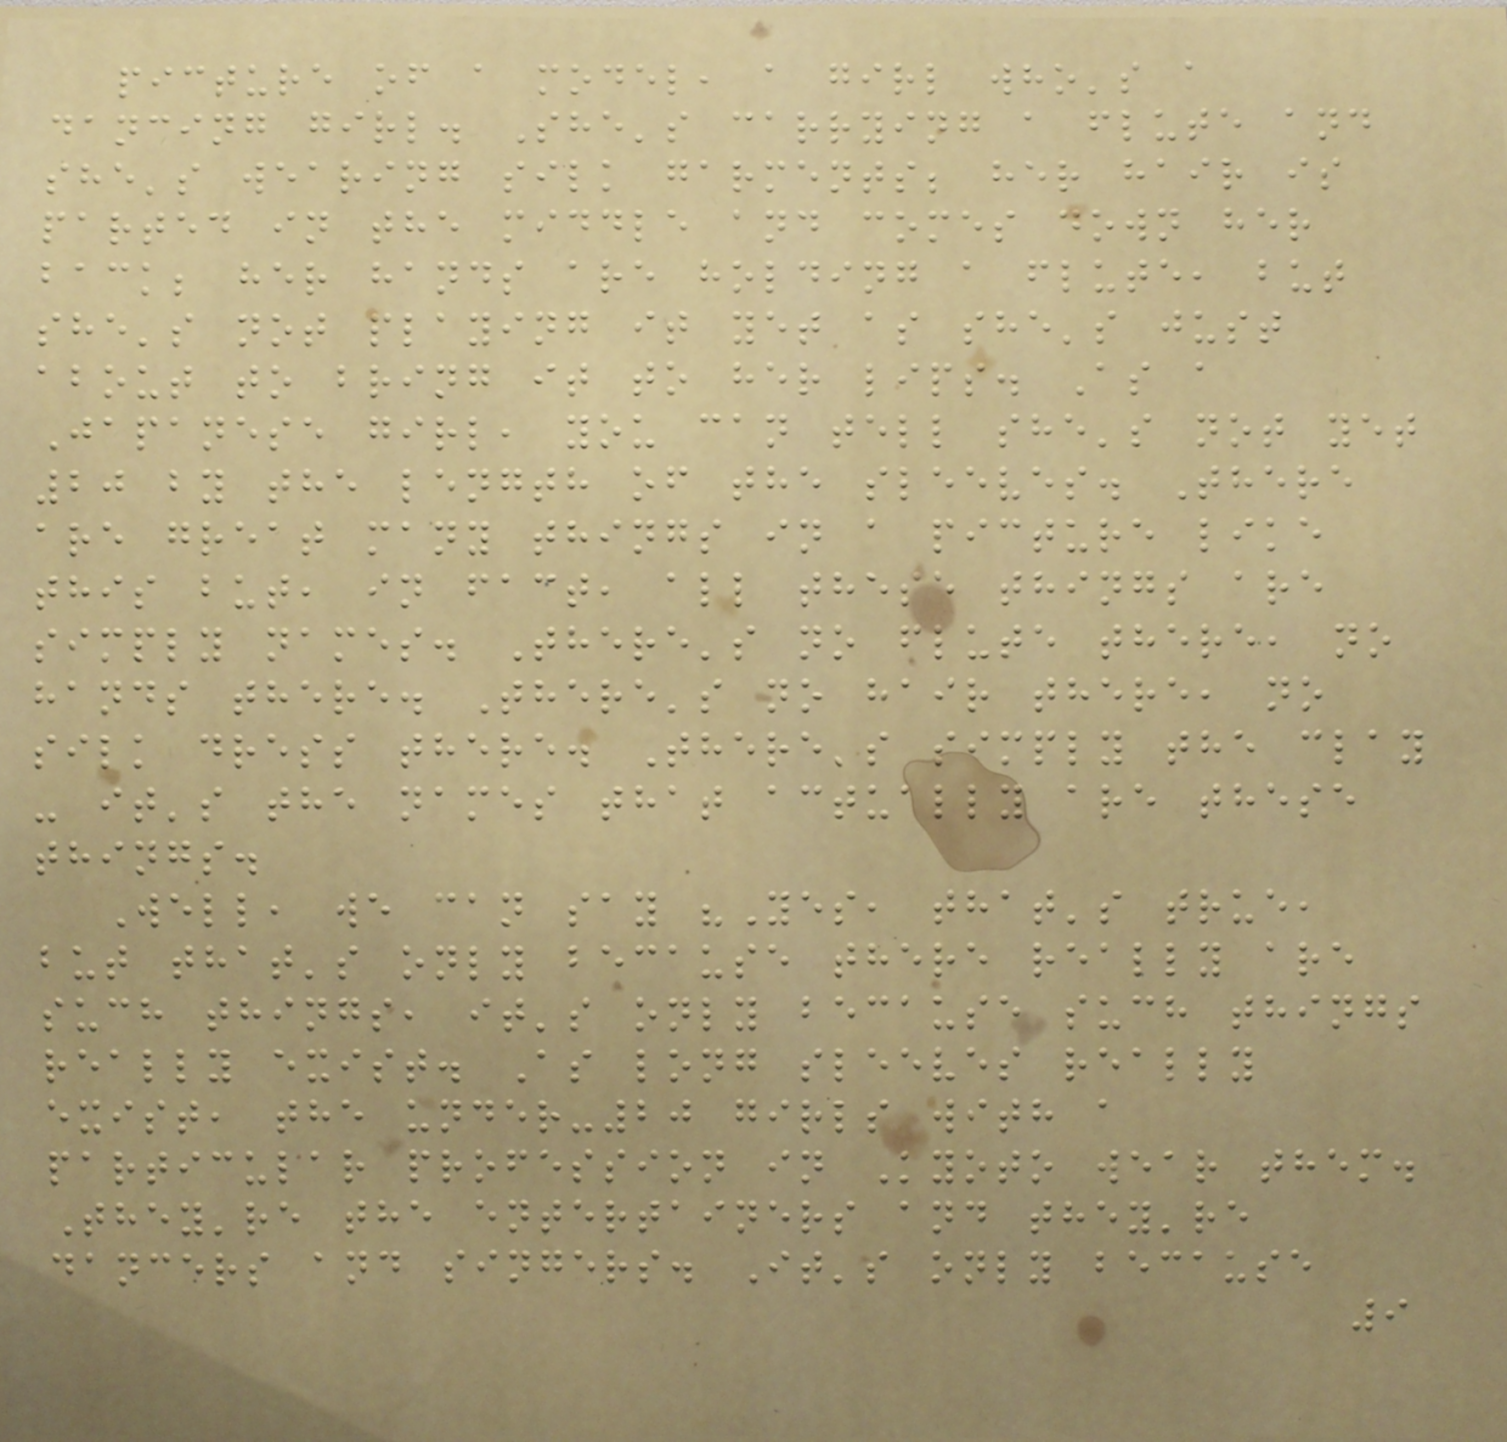picture of a model, a girl who's a
dancing girl. She's carrying a flute and
she's wearing silk garments; her hair is
parted in the middle and comes down her
back; her hands are holding a flute, but
she's not playing it yet as she's just
about to bring it to her lips. As a
Japanese girl, you can tell she's not yet
20 by the length of the sleeves. There
are great many things in a picture like
this but, in fact, all these things are
simply names. There's no flute there, no
hands there. There's no hair there, no
silk dress there. There's simply the clay
- it's the names that actually are these
things.
Well, we can say "Yes, that's true,
but that's only because there really are
such things, it's only because such things
really exist. As long sleeves really
exist, the under-20 girls with a
particular profession in Kyoto wear them.
They're the entertainers and they're
dancers and singers. It's only because
9
